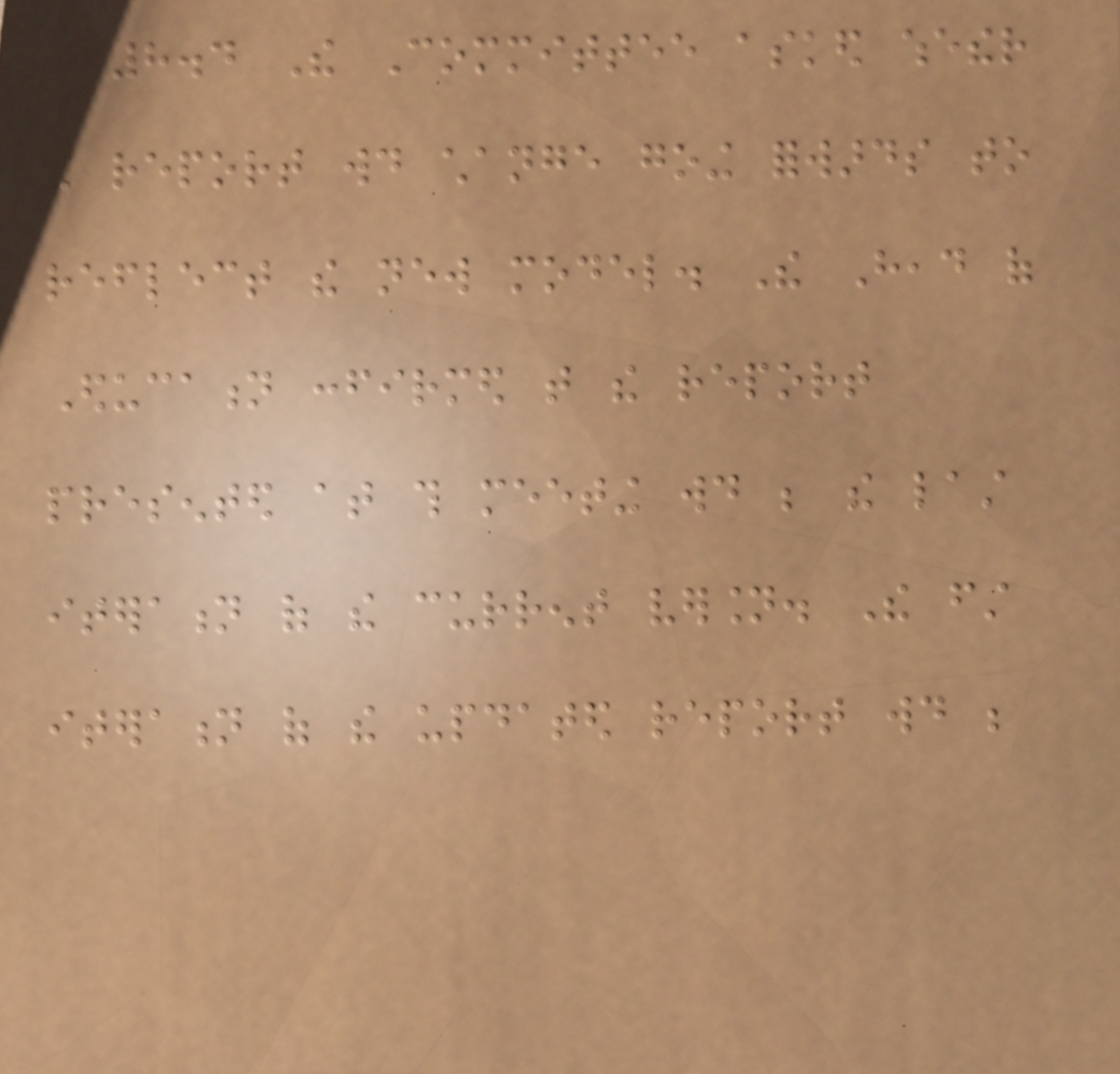8.4 The Committee asked whether
the report would change going forwards to
reflect the new model. The Head of
Education confirmed that the report
presented at this meeting would be the last
iteration of the current version. The first
iteration of the updated report would be
